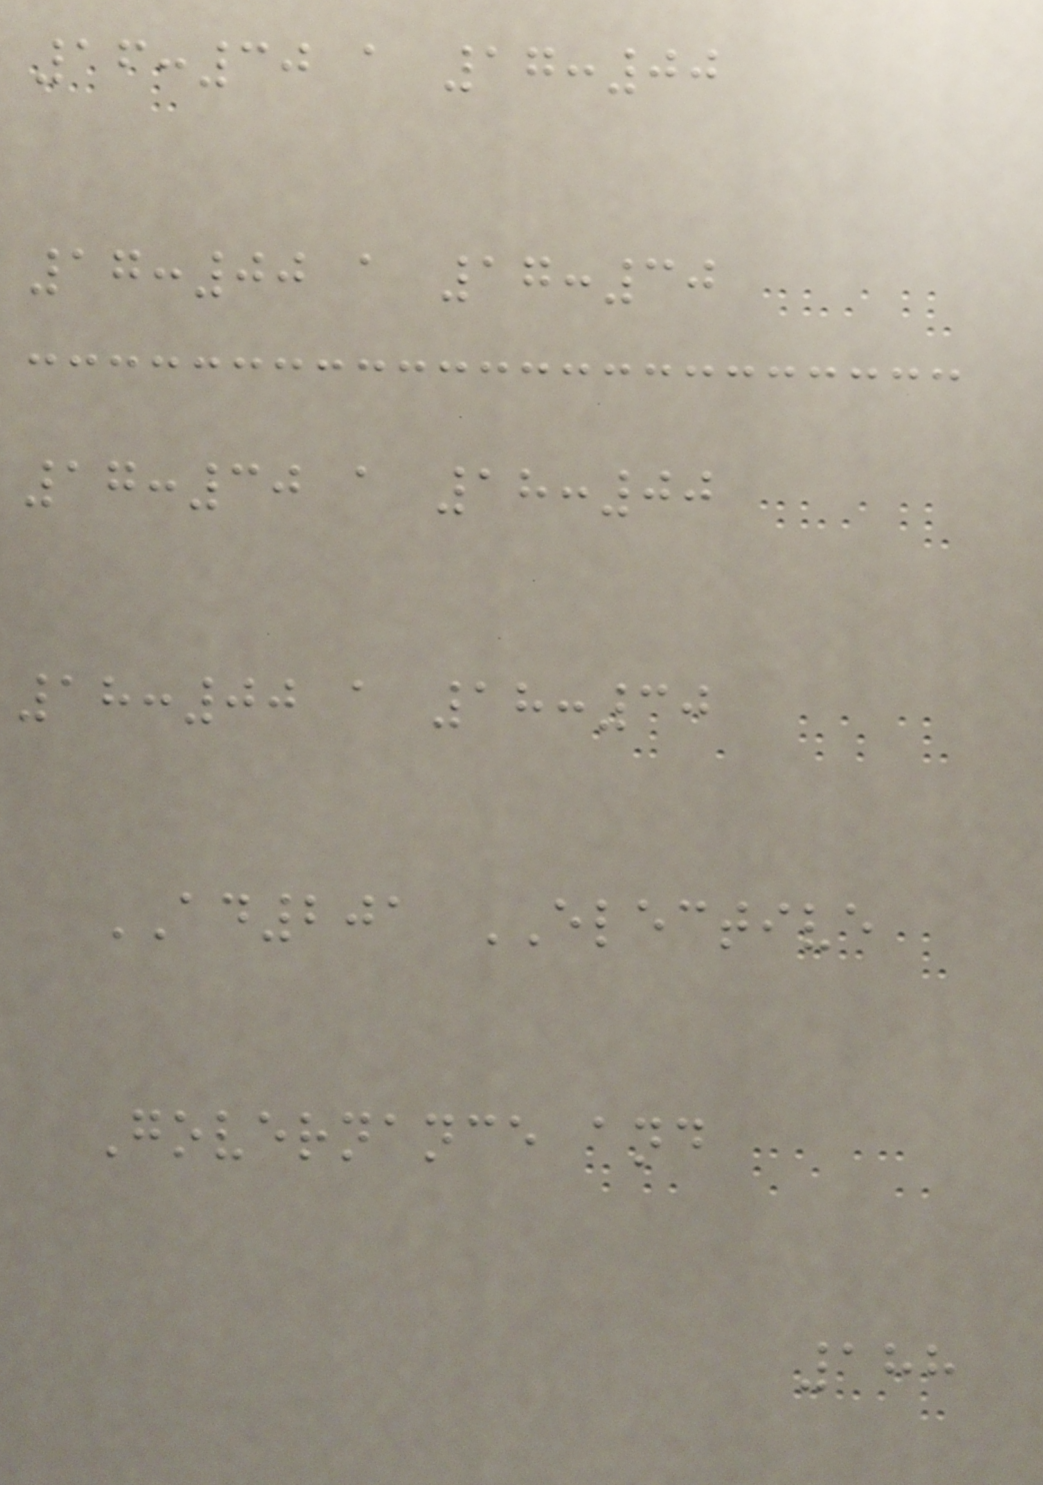16:30 a 17:00
17:00 a 17:30
17:30 a 18:00
18:00 a 18:30
AD201 ELECTIVE
Governance and
188
